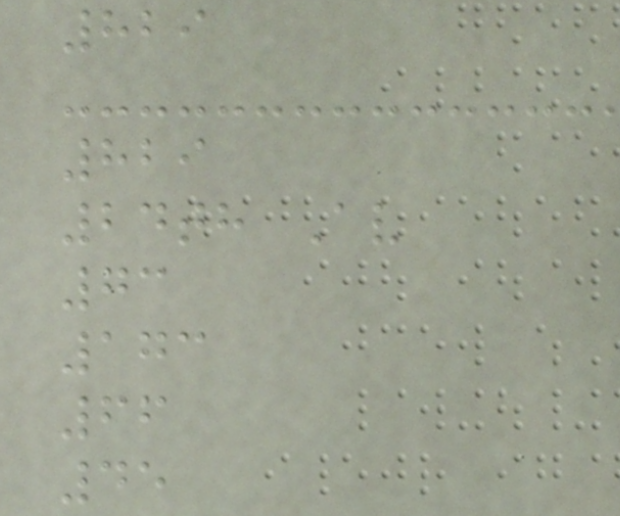829
829
24th Av
73
173
66
45
